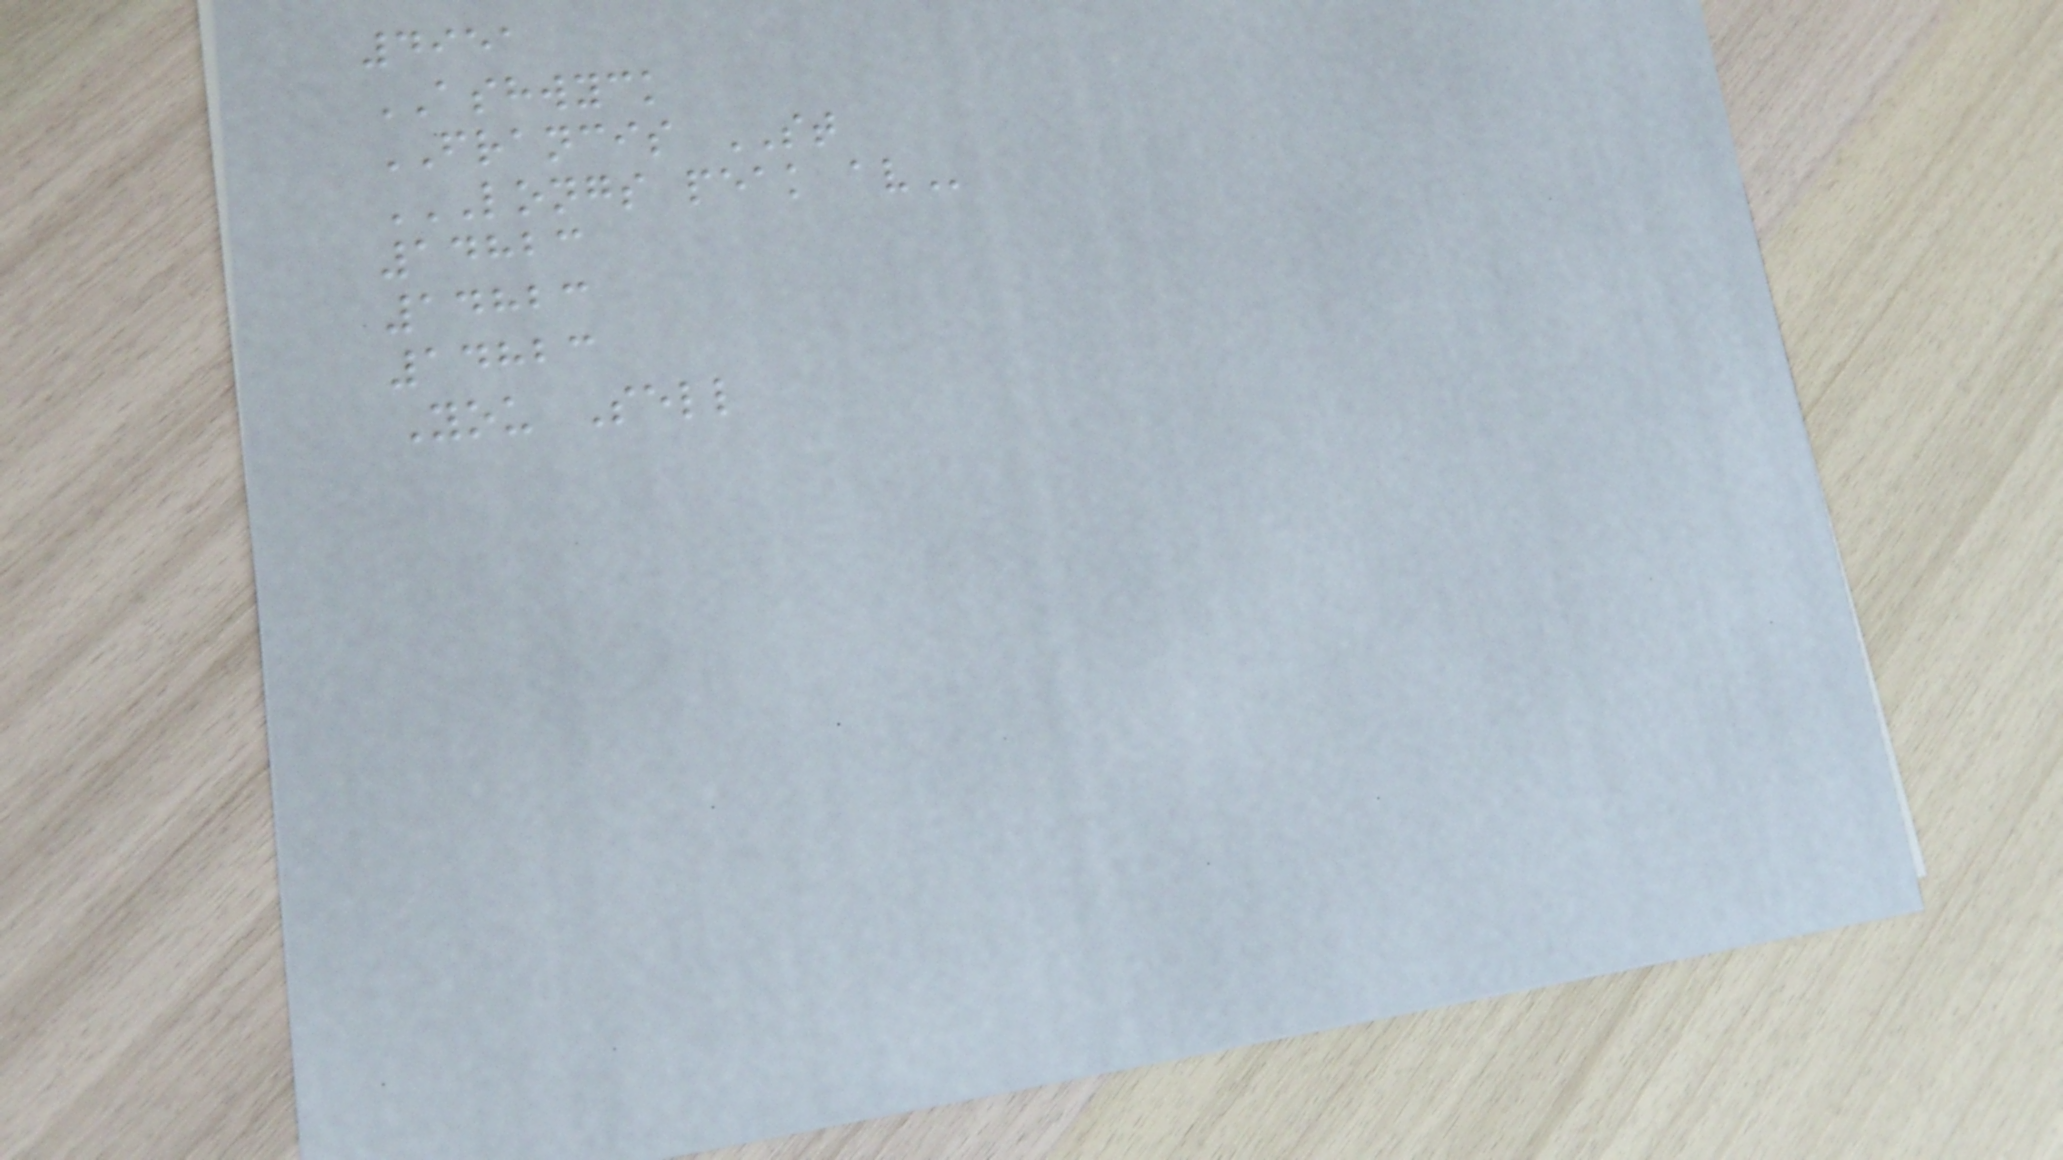4951
ASHWYCK
FRANCIS ST
LONGS PEAK AV
14823
14823
14823
You Sell
